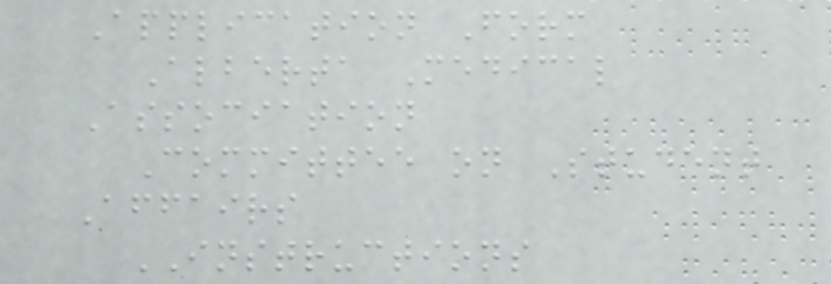Application Form
Alberta Medical
Association
Committee on Student
Affairs
INSTRUCTIONS
